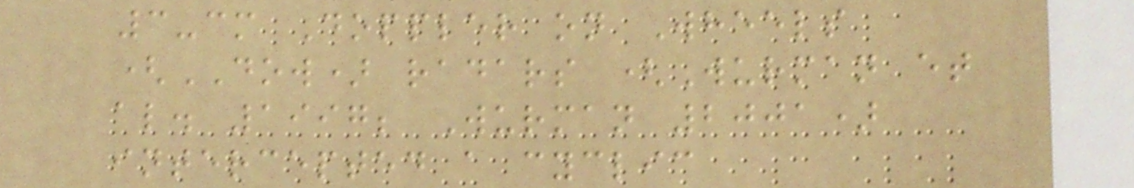3-cm Doppler on Wheels
(DOW) radars (Wurman et
al. 1997; Wurman 2001)
intercepted a cyclic
